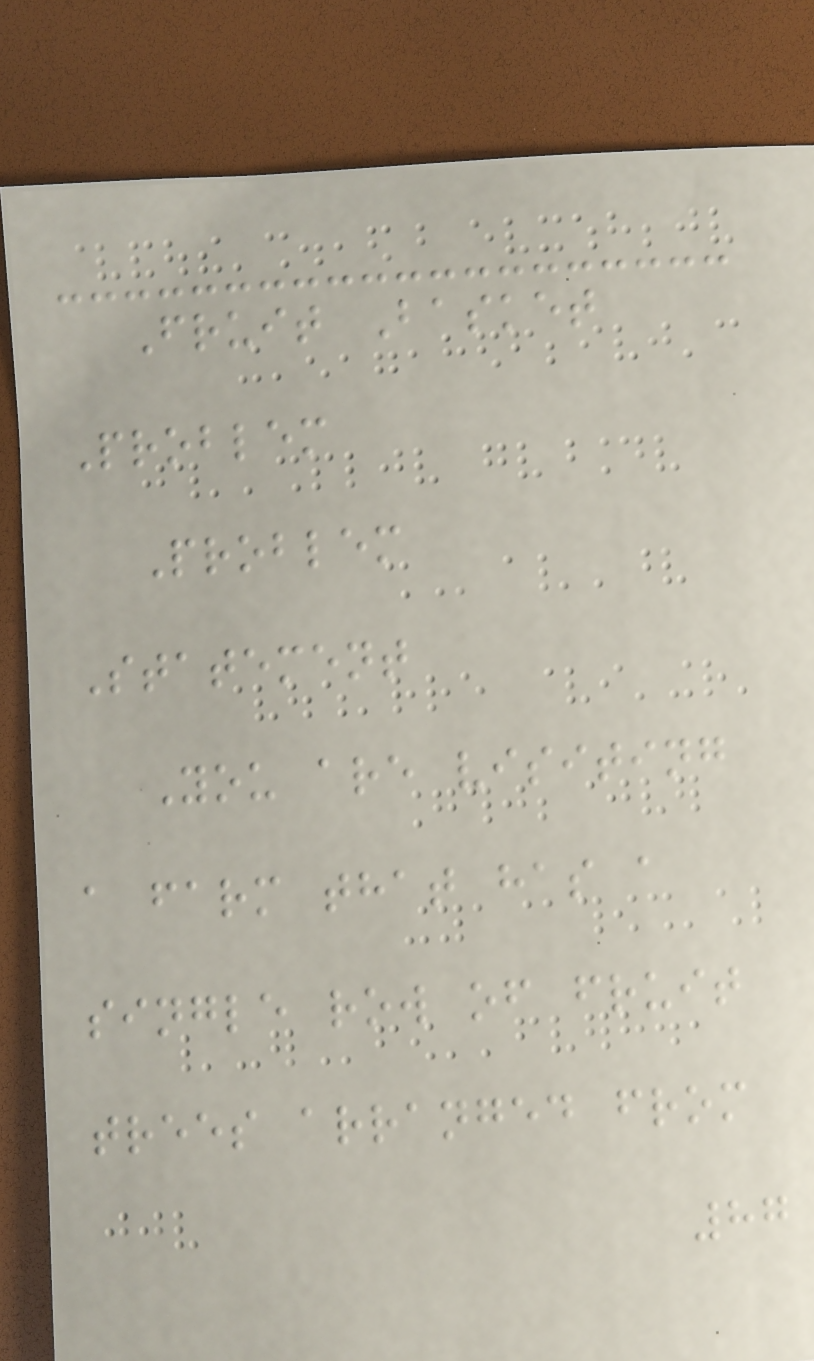Fruit Basket
Problem
Problem
Statement
You are visiting
a farm that has a
single row of fruit
trees arranged from
87
